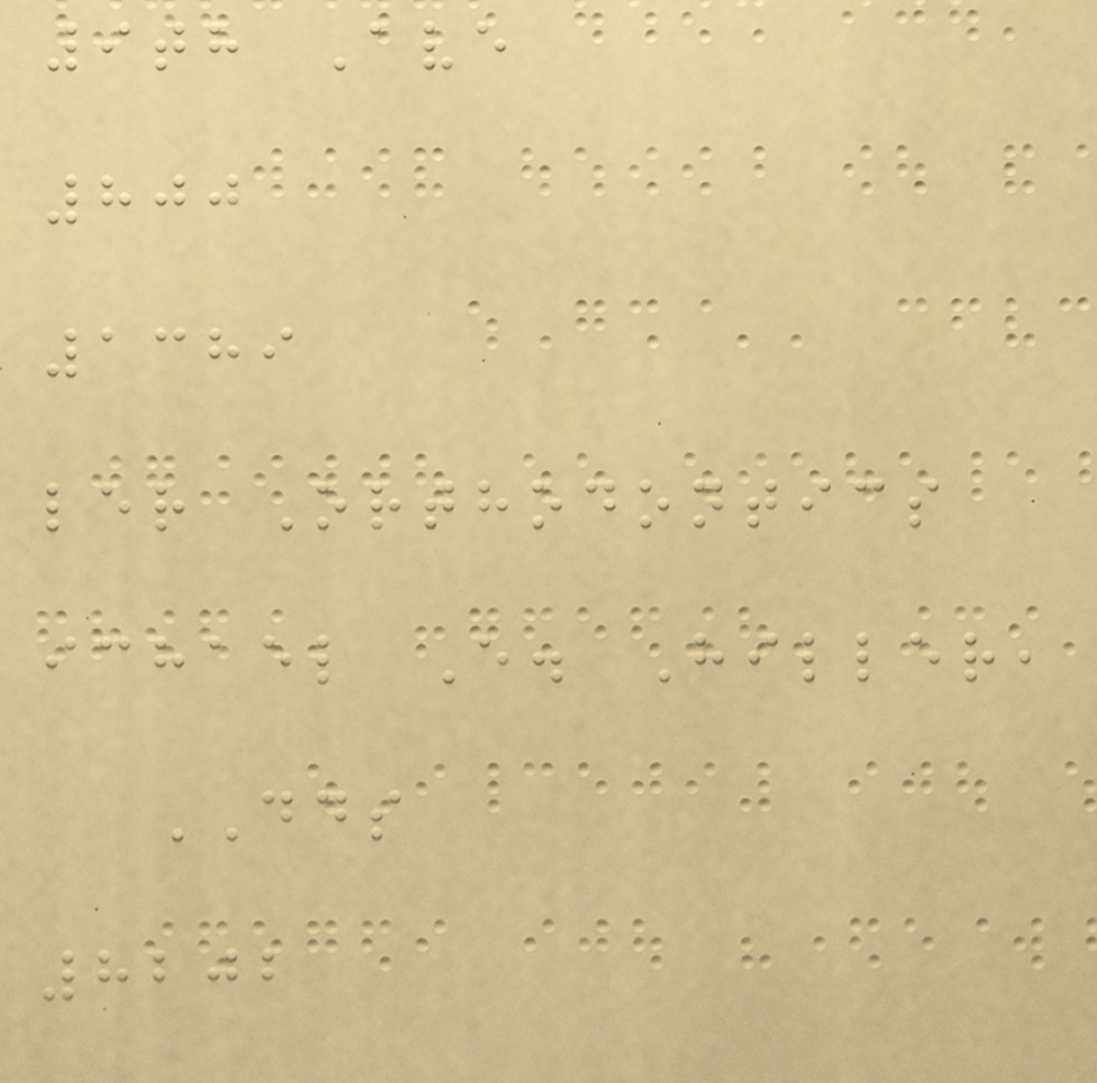9th Ave
800
1389
ler Orthodontics
ichael E. Hiller,
DDS
8202
